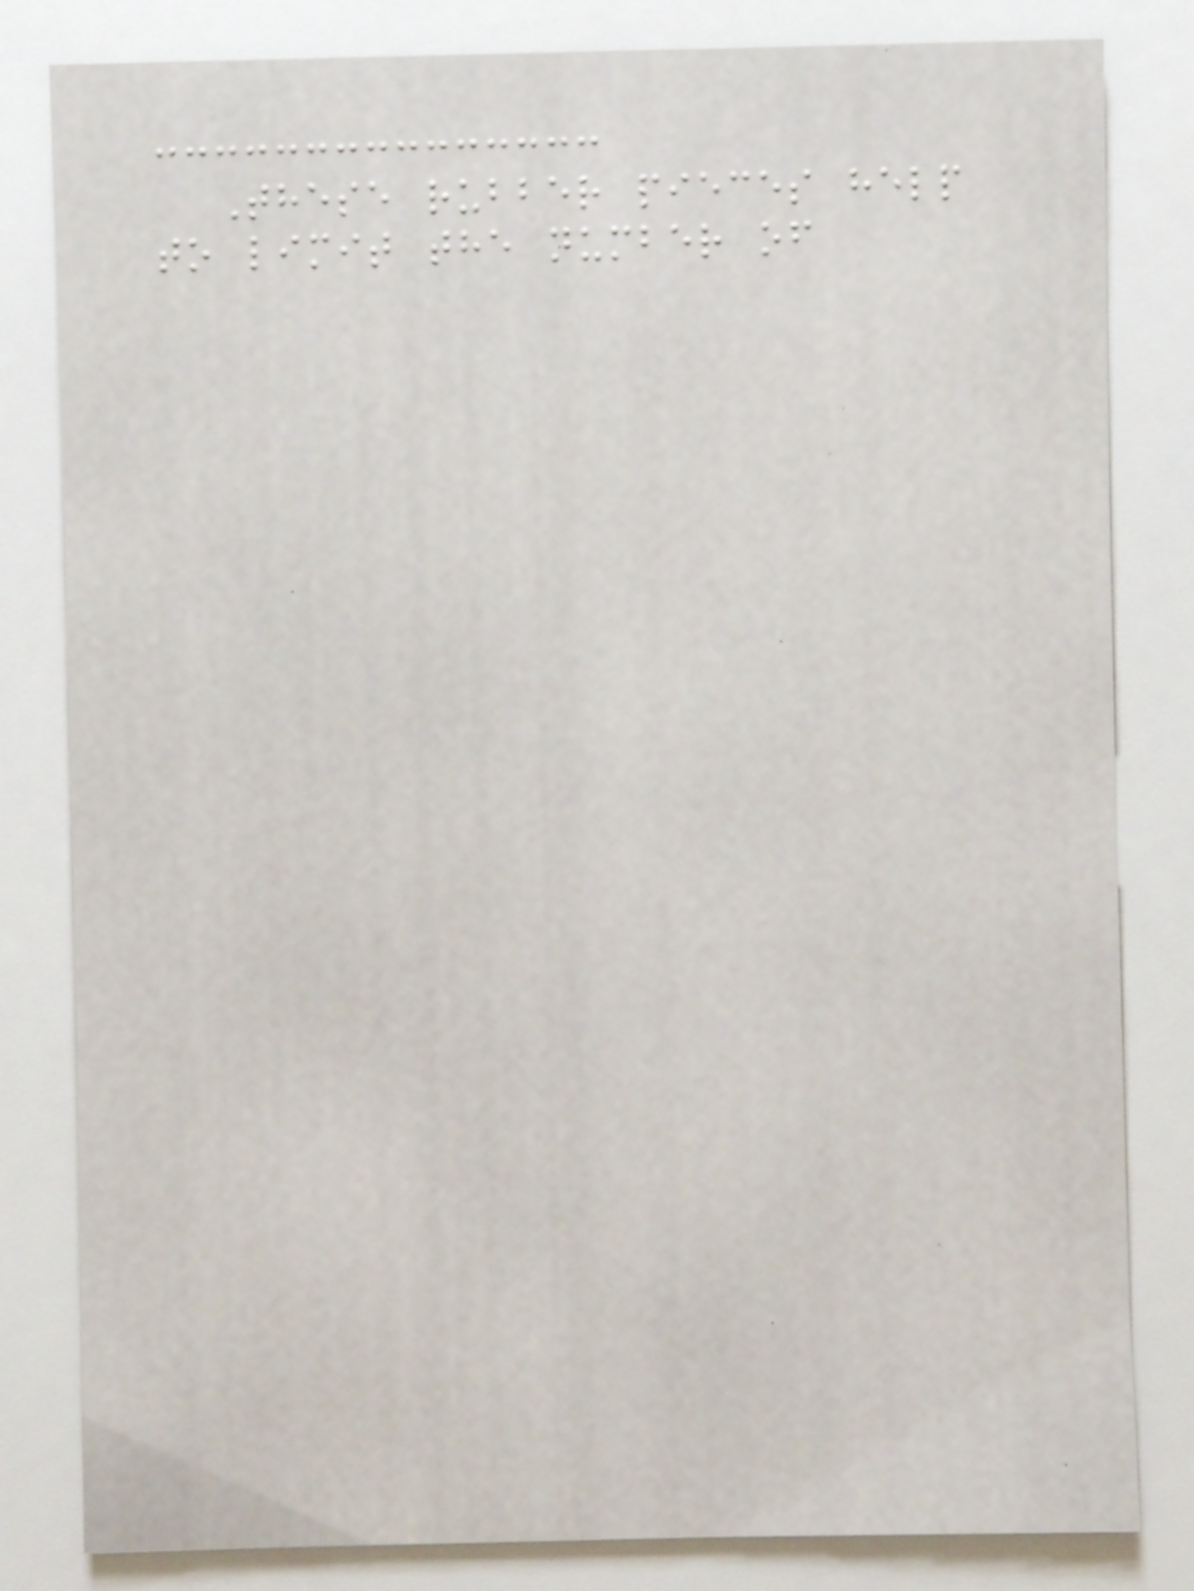These rubber pieces help
to limit the number of
